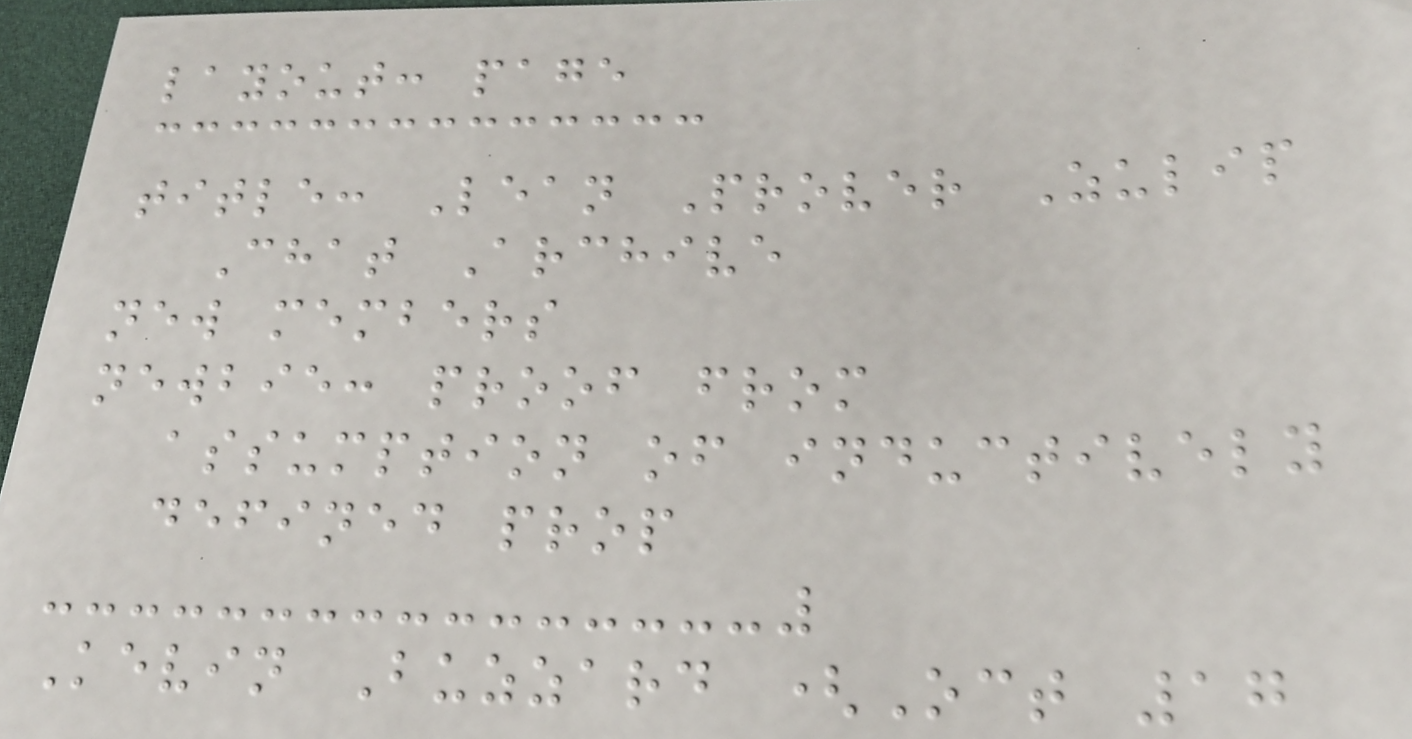layout: page
title: Lean Prover Zulip
Chat Archive
new members
newbie: proof from
assumption of inductively
defined prop
Kevin Buzzard (Oct 17
